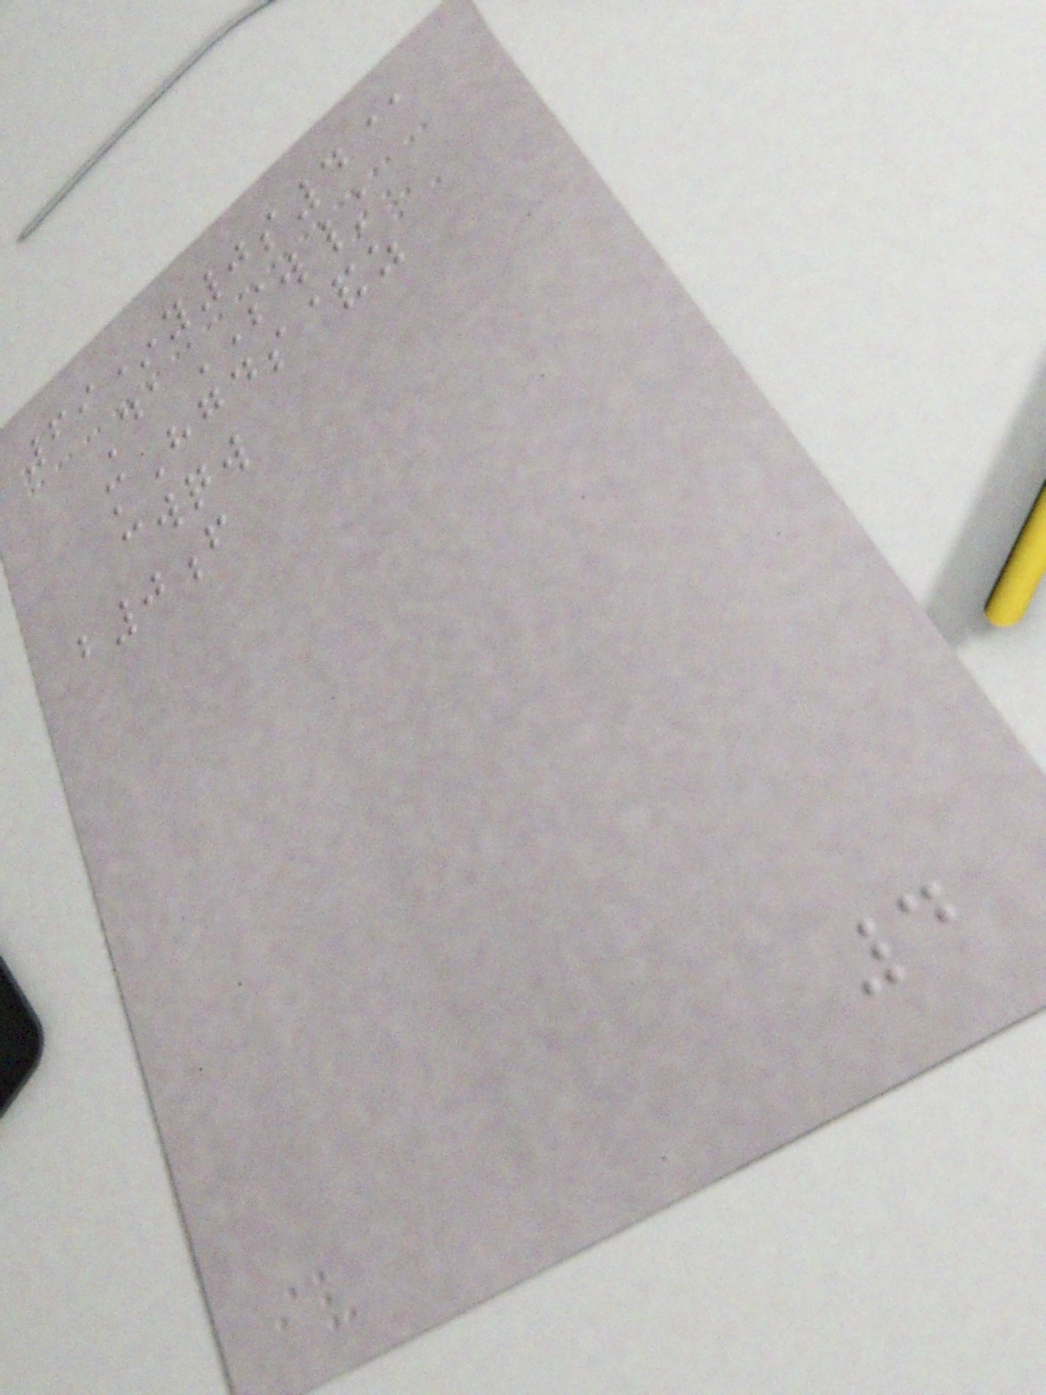69*y0s4@
DaSW/
mHgds&z
cwqw
b0f
4
